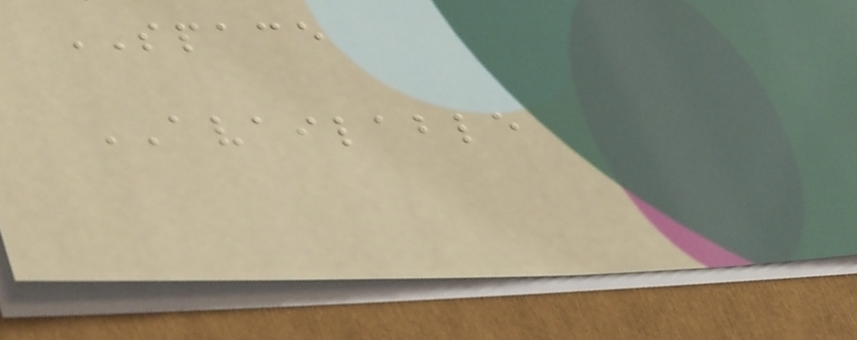SPACE
AVAILABLE
